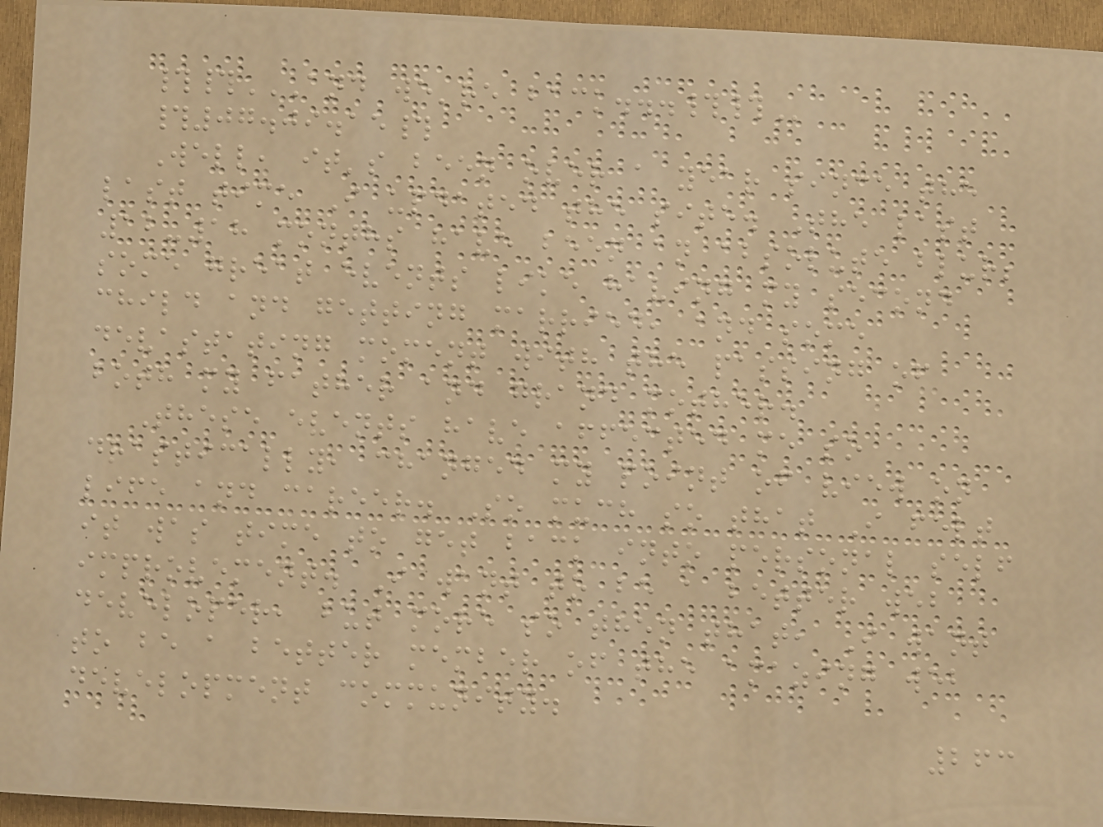##AND WE'RE BACK...##
#07.09.15#
Well, it's been over a year since the
last time I updated the site. The last
12-18 months have been an absolute blur;
some great events like having my second
child and getting married, and some
devastating moment with the passing of
both my father and grand mother.
These events have affected me so
drastically, changed my point of view on
life and career. So much so that I felt
it was time to get back into personal self
improvement. I want to be a better web
developer, but more so then that, I want
to be a better member of the amazing web
development community.
263
